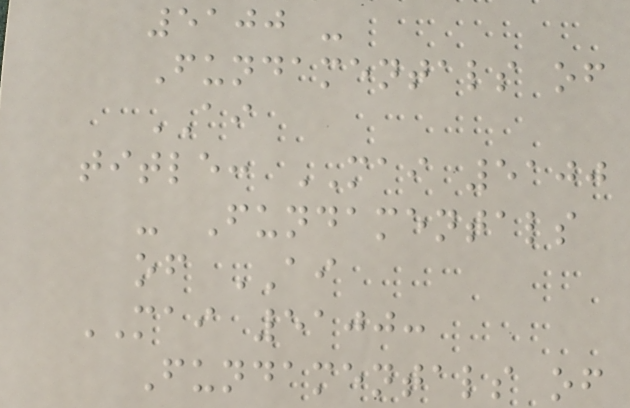5100 -
Fundamentals of
AI
title: MAI 5100
- Fundamentals
of AI
MAI 5100:
Fundamentals of
